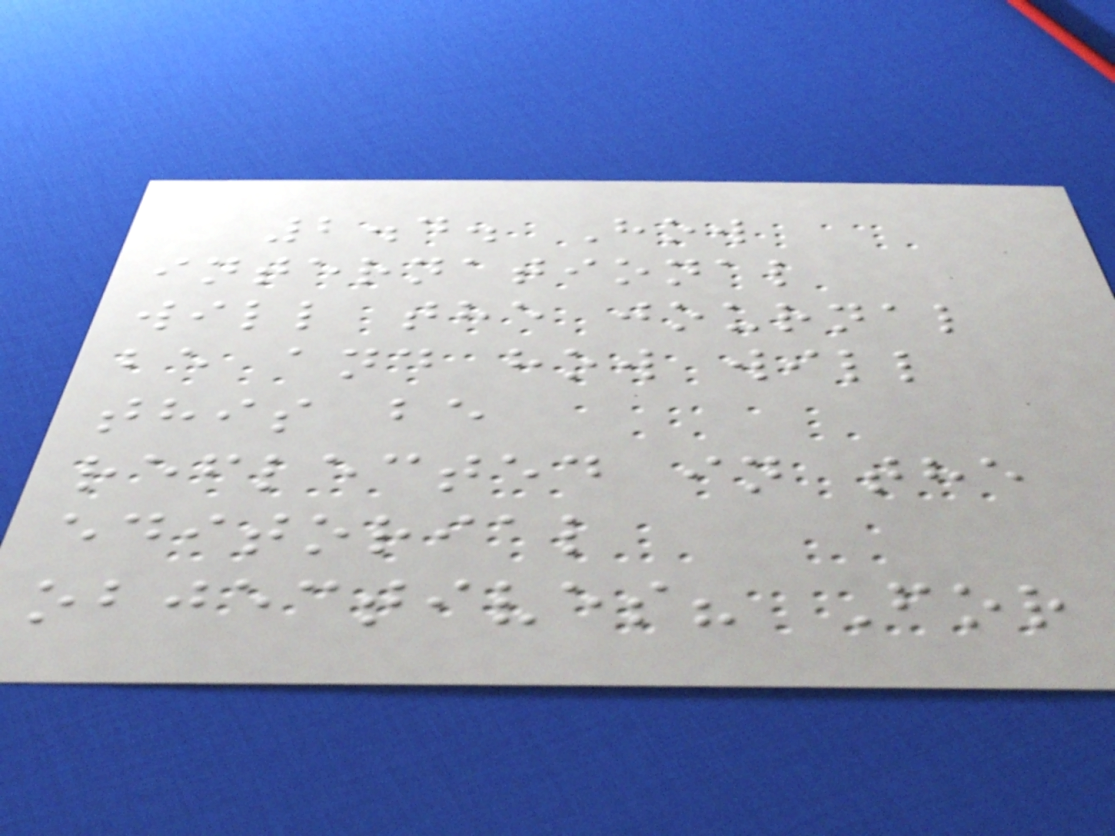2.4. How
international
will the journal
be and how will
this be
reflected in the
editorial
objectives? For
